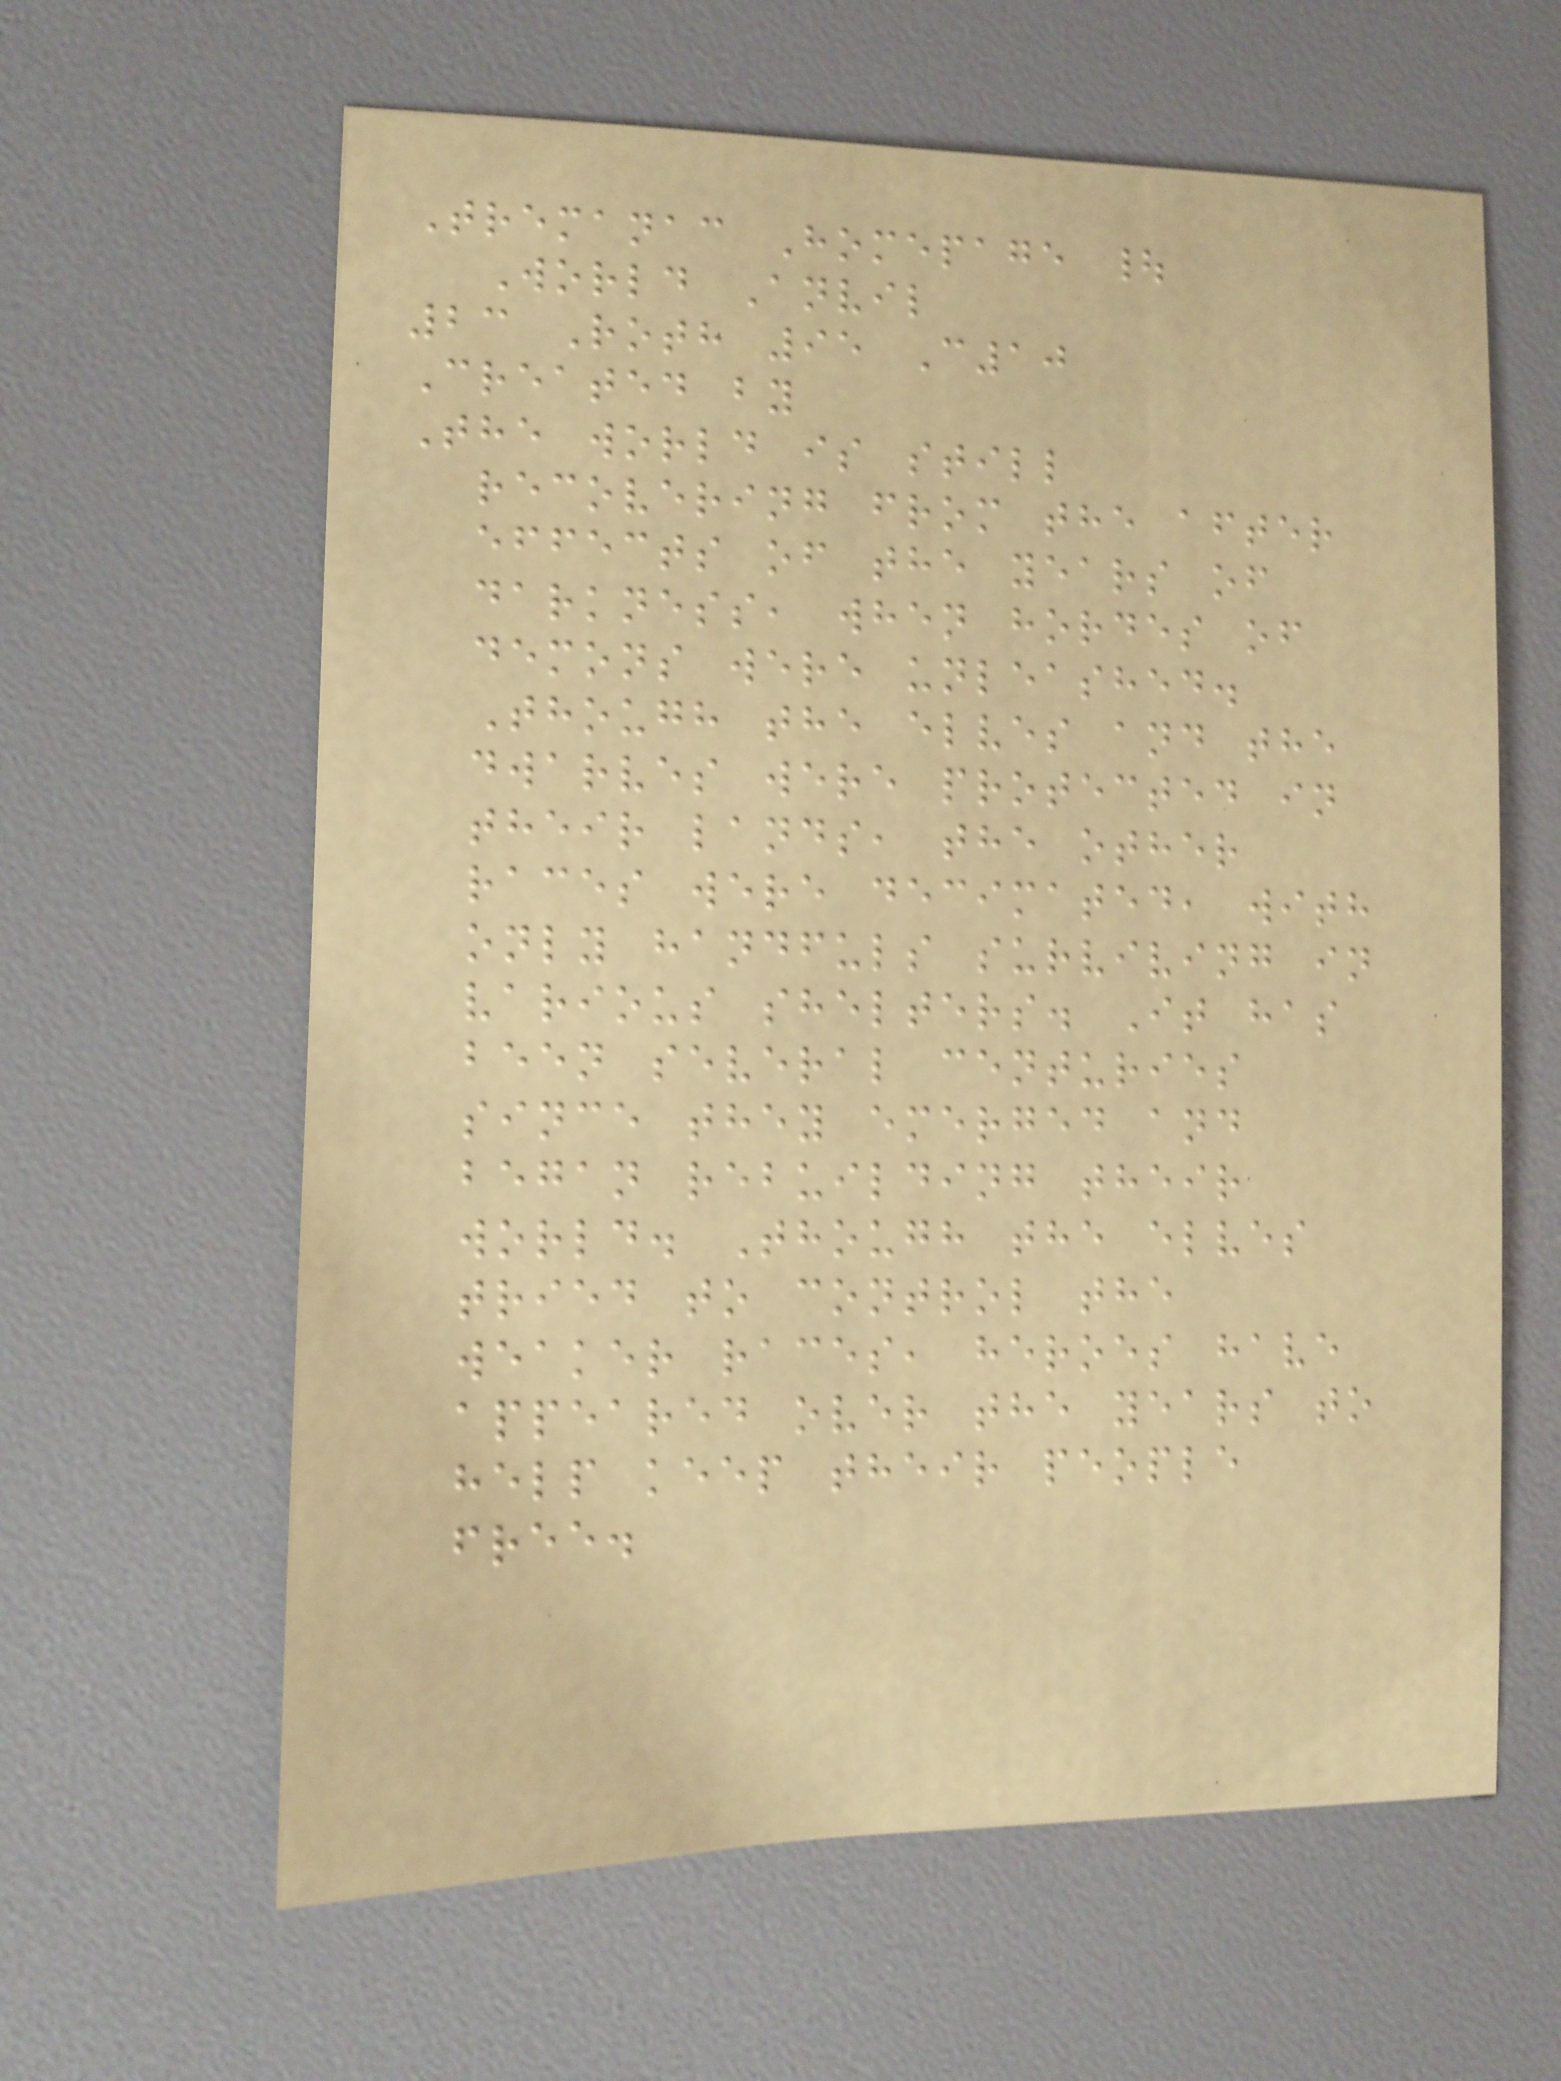Tremanac Homepage |
World Anvil
23 Roth 95 C10
Created by
The world is still
recovering from the after
effects of the years of
darkness, when hordes of
demons were unleashed.
Though the elves and the
dwarves were protected in
their lands, the other
races were decimated, with
only handfuls surviving in
various shelters. It has
been several centuries
since they emerged and
began rebuilding their
world. Though the elves
tried to control the
weaker races, heroes have
appeared over the years to
help keep their people
free.
